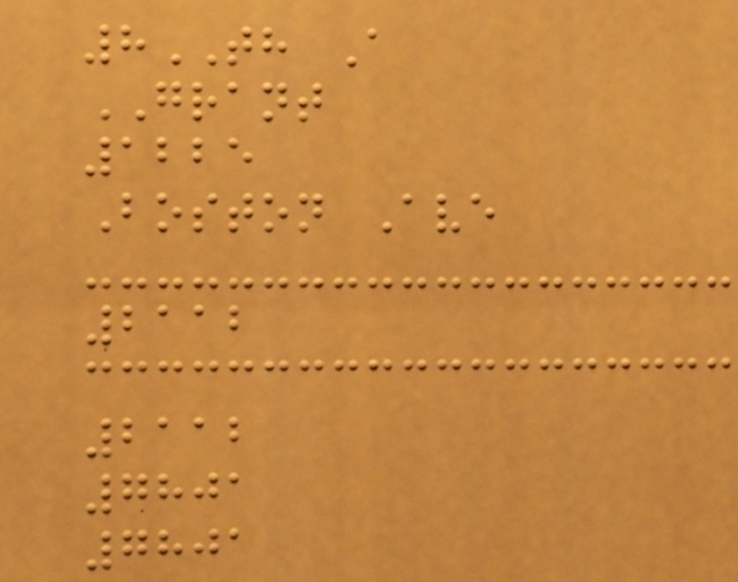8TH A
GRANT
1225
Boston Ave
2112
2112
7801
7801
